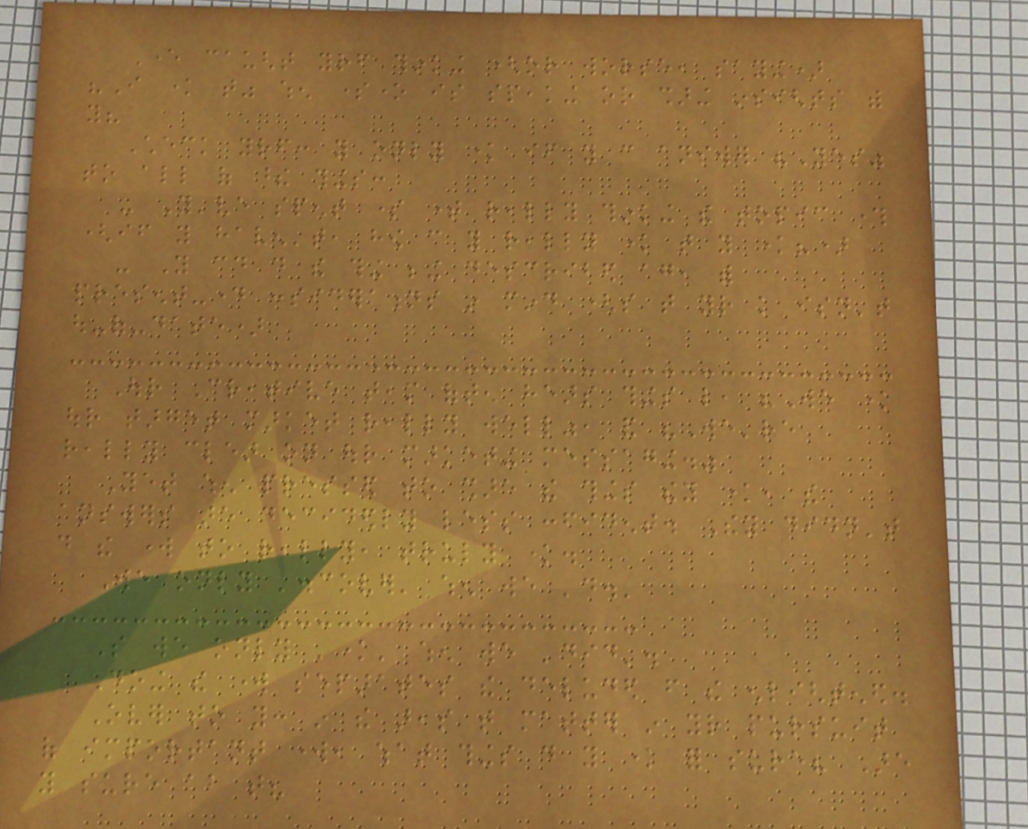Ever caught yourself thinking (or worse, saying)
"I know that" when someone is speaking or sharing insights with
you?
Check yourself: you only know if you can answer "Yes"
to all of these things:
- You've spent some time really thinking the topic through
(if you haven't, how can you really know that you know?)
- You could do the thing being described again, with
present-day considerations in mind (so that your knowledge isn't
out-of-date)
Our Creative team often hears things like, "We know
our target market really well", and "We're
really clear on our marketing messaging."
Yet when pressed to share the things they know, the
answers are decidedly less confident. They didn't
do the work to really, truly know.
We only 'discover' when we 'do.'
So we only 'know' when we 'did'.
Doing the work separates the deluded from the enlightened.
Over to you: in the areas that matter in your pursuit
of important work, what things do you know for sure? Are
you sure about that?
